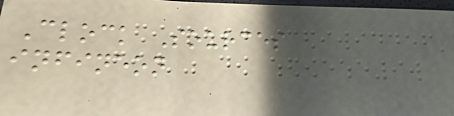Clock Sources
infineon
